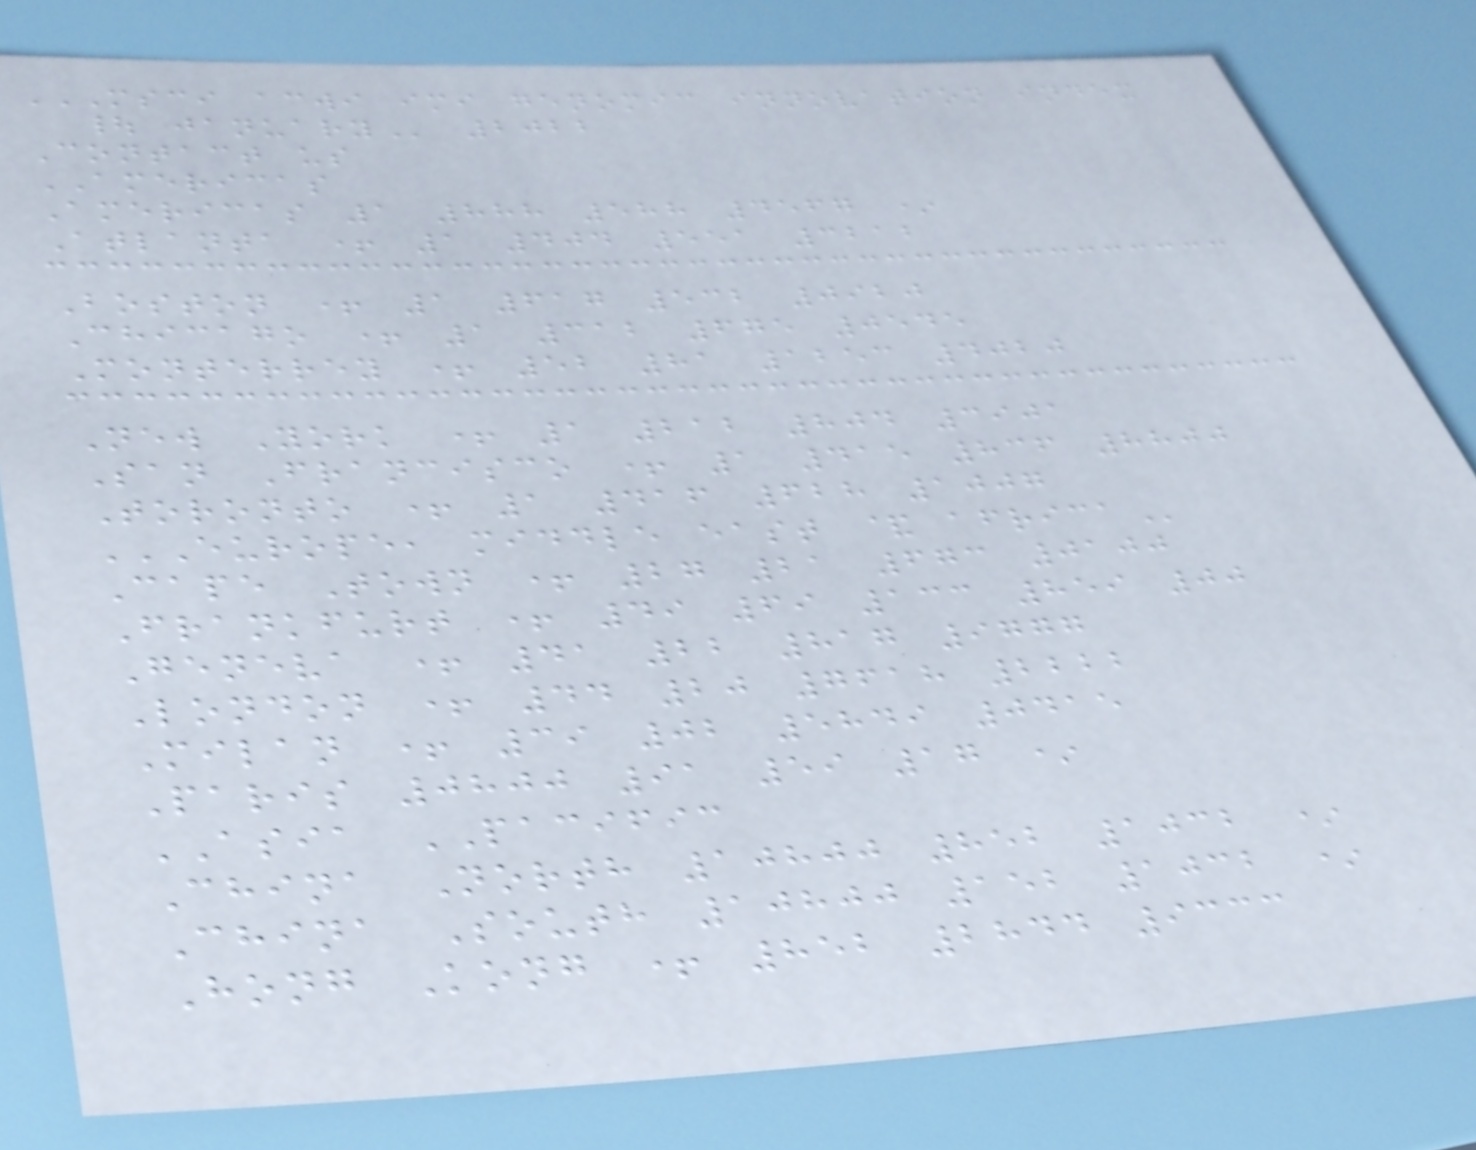MSCI ACWI IMI GENOMIC INNOVATION INDEX
| JANUARY 2022
Contact us
AMERICAS
Americas 1 888 588 4567 *
Atlanta + 1 404 551 3212
Boston + 1 617 532 0920
Chicago + 1 312 675 0545
Monterrey + 52 81 1253 4020
New York + 1 212 804 3901
San Francisco + 1 415 836 8800
Toronto + 1 416 628 1007
EUROPE, MIDDLE EAST & AFRICA
Cape Town + 27 21 673 0100
Frankfurt + 49 69 133 859 00
Geneva + 41 22 817 9777
London + 44 20 7618 2222
Milan + 39 02 5849 0415
Paris 0800 91 59 17 *
ASIA PACIFIC
China North 10800 852 1032 *
China South 10800 152 1032 *
Hong Kong + 852 2844 9333
